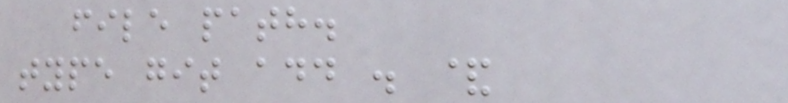file path.
type git add . &
